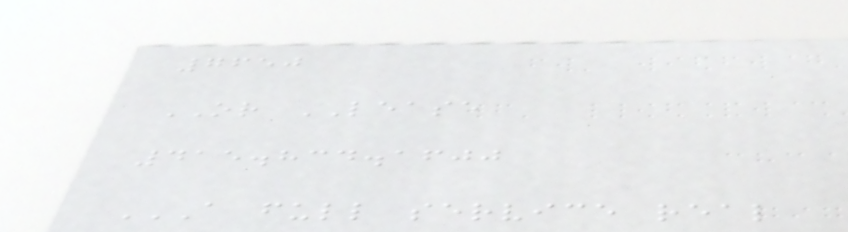7650
OR LEASE
415.834.1600
A FULL SERVICE REAL
